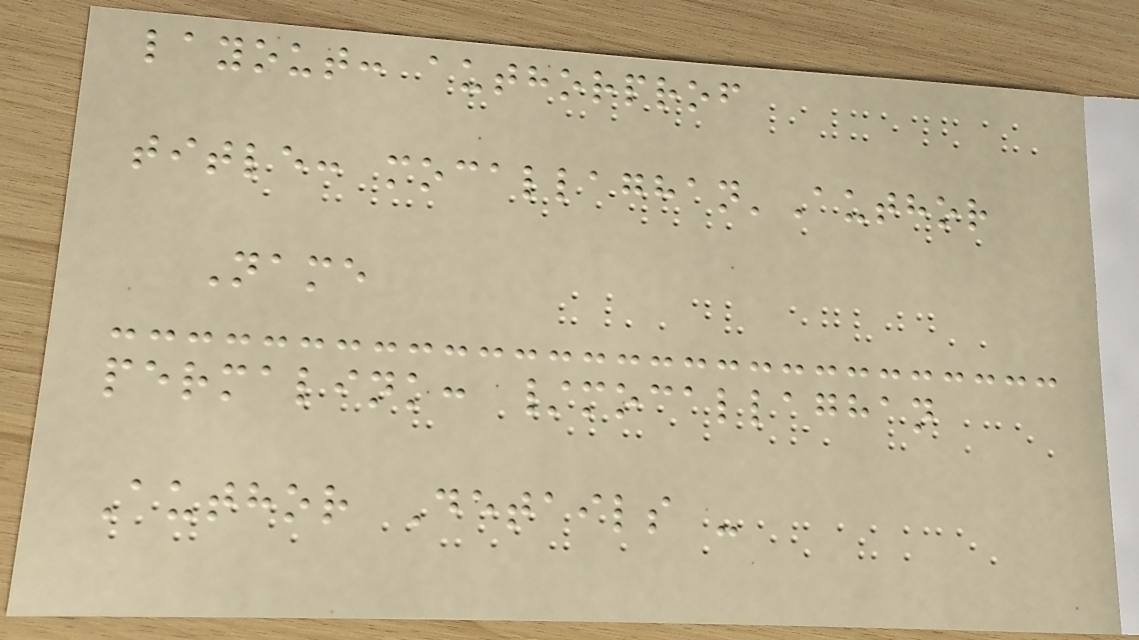layout: authorprof
title: mocallaghan'Author
Name
permalink: /mocallaghan
Author Details -
